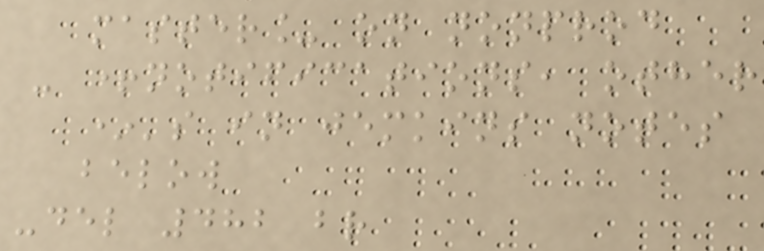master_ on nonprod
- +notifications, other
*'s in jemkins notes
below
-del 482 br
